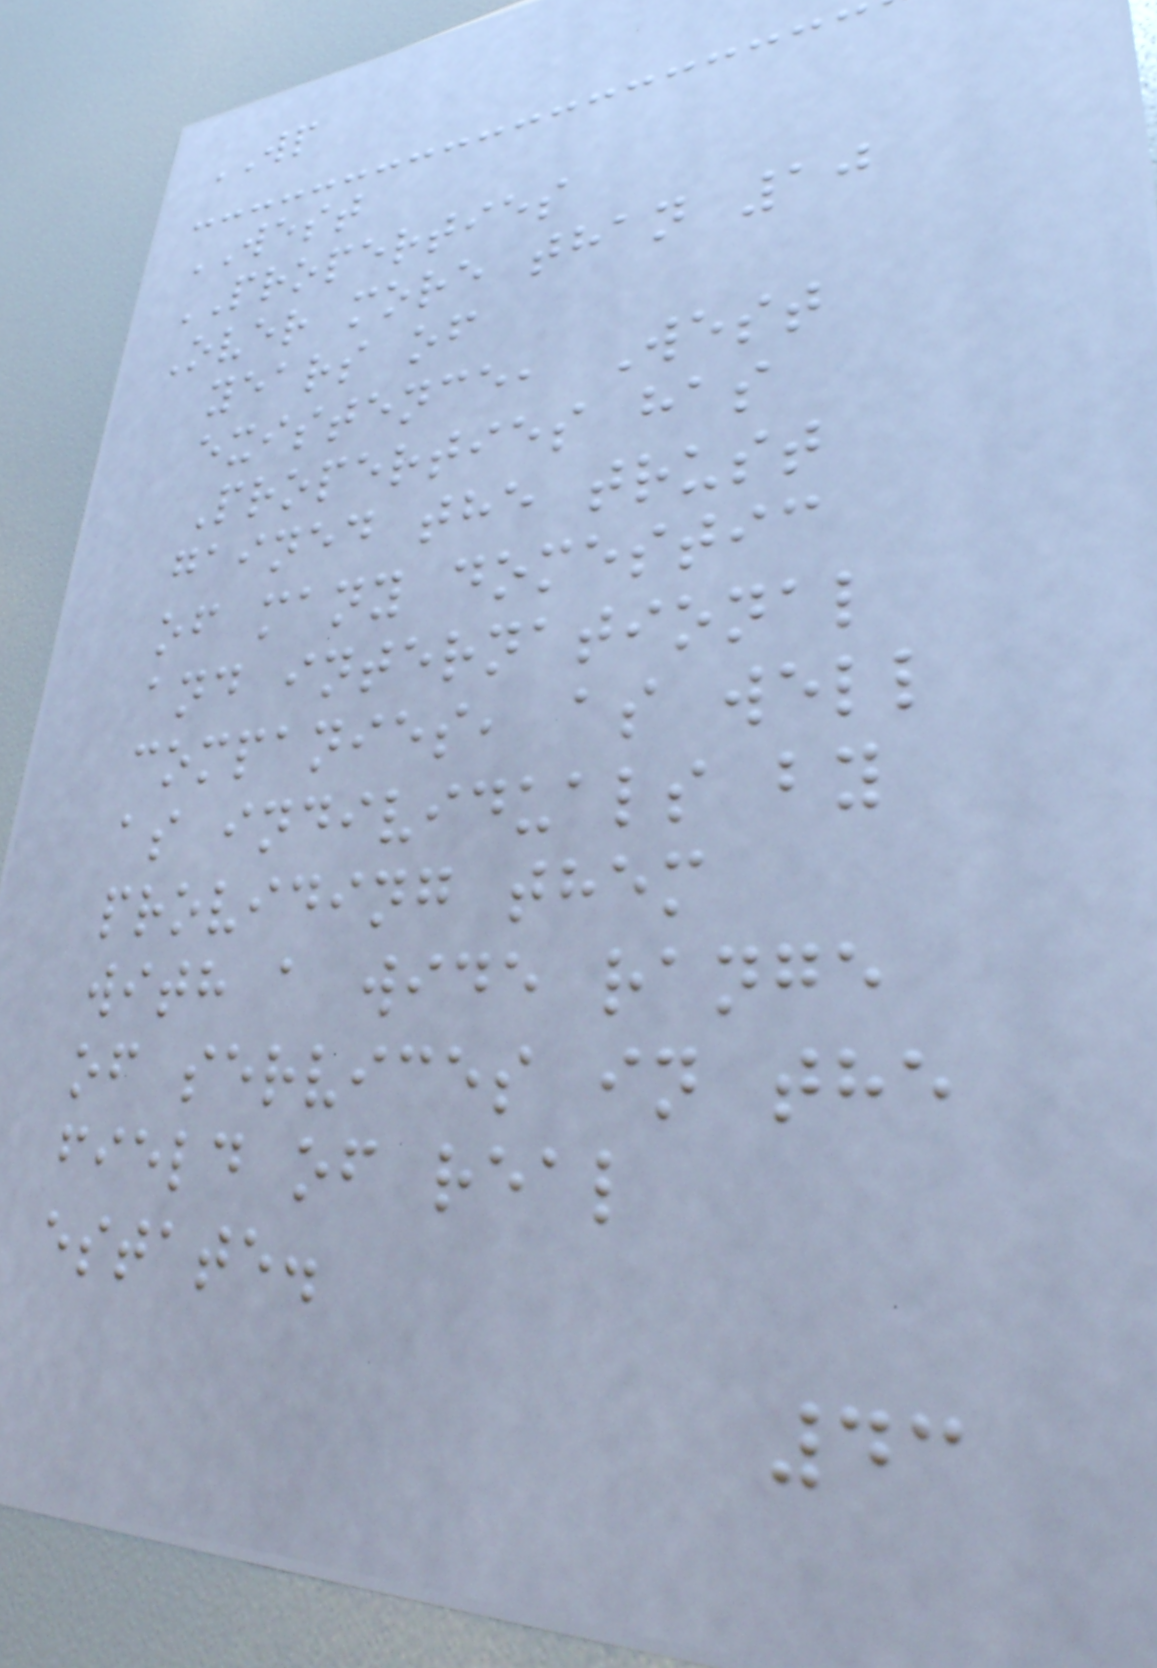WP
WEST
PROPERTIES
Over more than 10
years of
existence, West
Properties has
gained the trust
of many domestic
and international
companies, as well
as individuals by
providing them
with a wide range
of services in the
field of real
estate.
43
